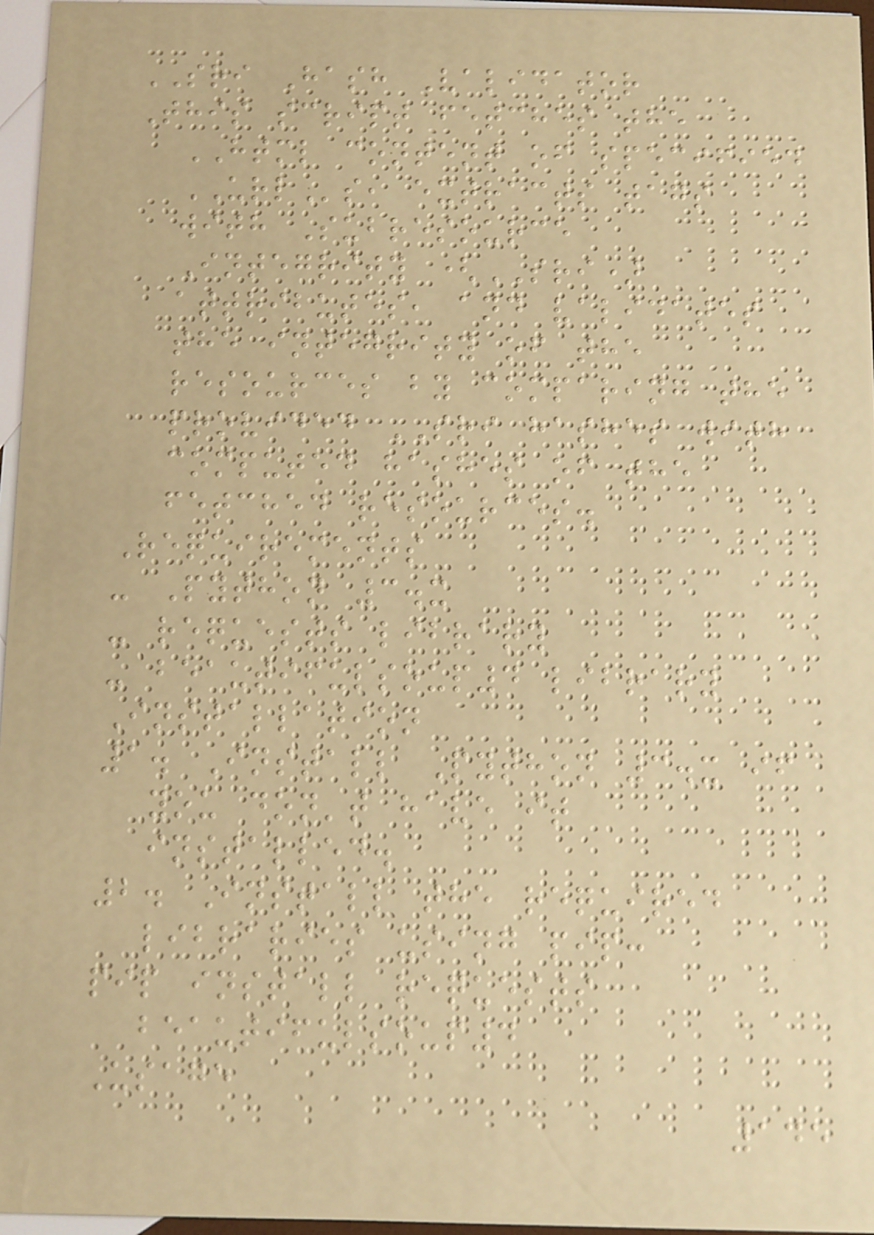SRI Hash Validator
This script fetches the
HTML content of specified
URLs, extracts tags
with Subresource
Integrity (SRI)
attributes, and validates
the integrity of the
resources by comparing the
provided SRI hashes with
computed hashes of the
fetched resources.
Requirements
- Python 3.x
- requests library
- beautifulsoup4 library
Installation
1. Install Python 3.x if
you don't have it
installed.
2. Install the required
libraries using pip:
pip install requests
beautifulsoup4
Usage
145
